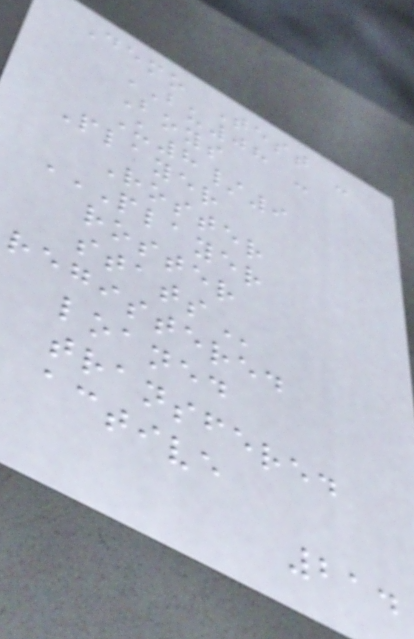Demo Test -
BU08 -
Boys
U8/9
Player
Roster
PLAYER
ROSTER
STATS
registered
loaned
transfered
active
214
